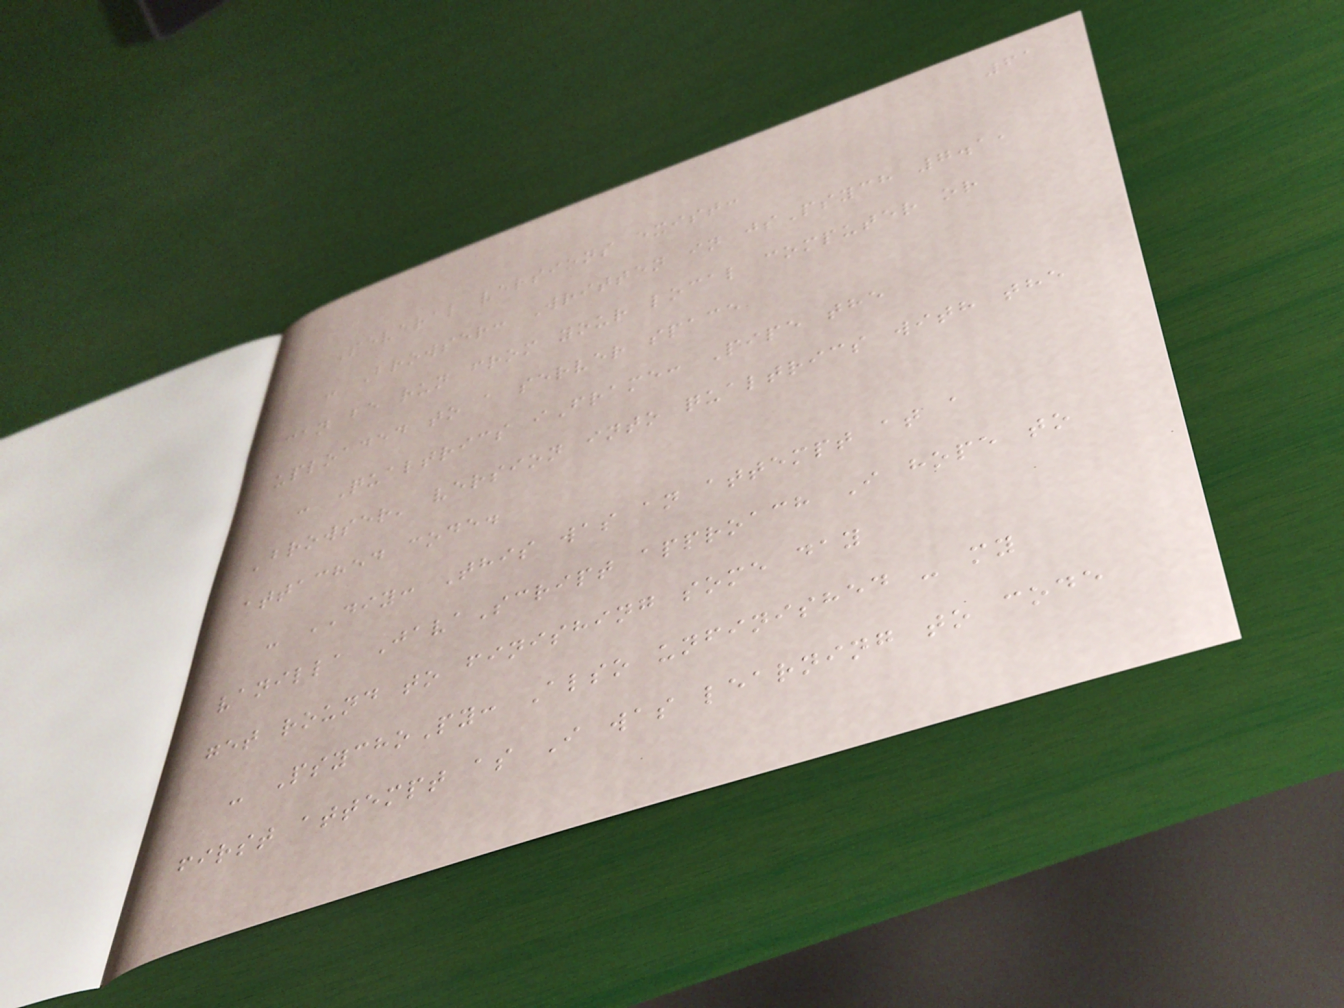61
Several versions exist:
- Browser: Written in jsPsych 7.1,
can be run from your local computer or
uploaded to a server space
- Qualtrics iFrame: Pipe the
'browser' version into qualtrics with the
attached code.
- DIY: This was an attempt at a
vanilla JavaScript approach I hope to
get round to finishing some day
- PsychoPy: Also unfinished - my
first attempt as I was learning to code
